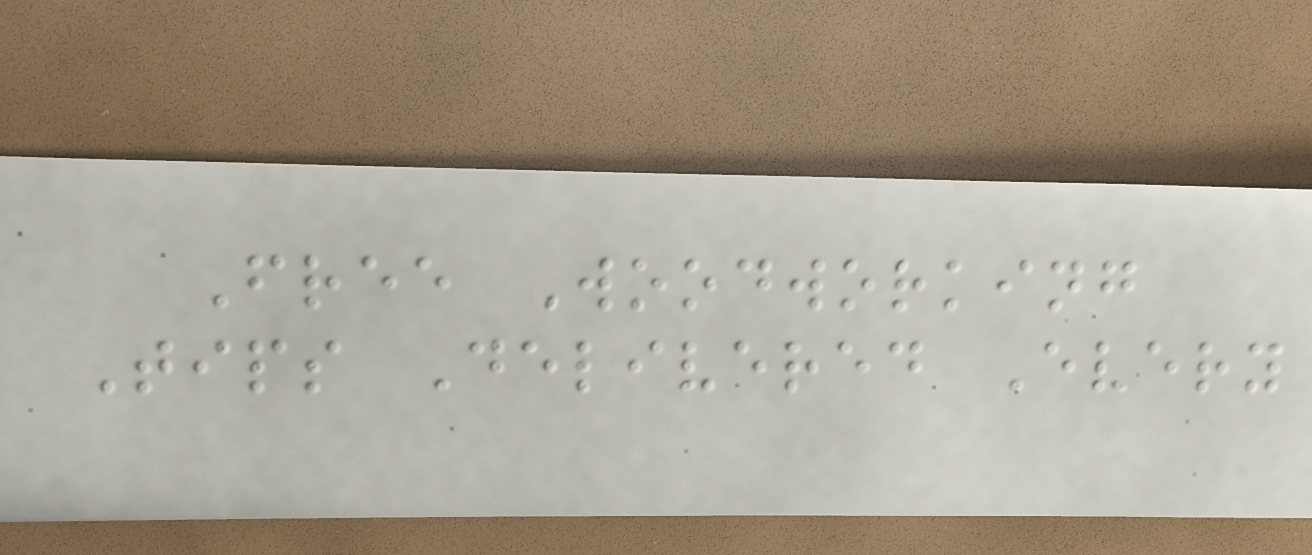Free Woodworking
Tips Delivered Every
